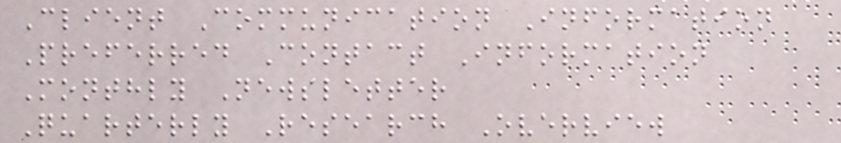Client Communication Information
Preferred Contact Information
Monthly Newsletter
Quarterly Research Overview
